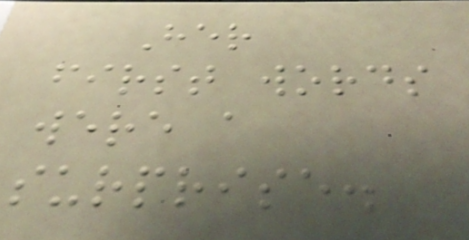Her
first words
were a
surprise.
